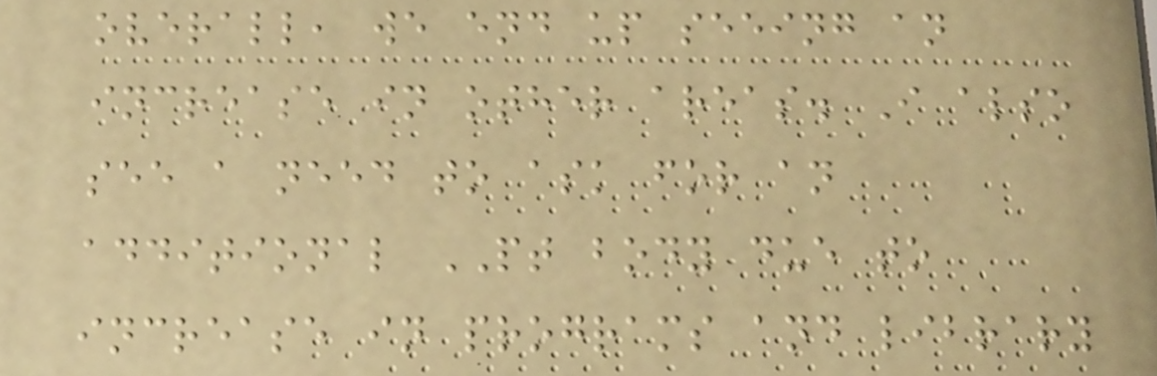overall, we end up seeing an
increase in other areas. I also
see a need to ask for an
additional PT body due to
increase in programs and library
